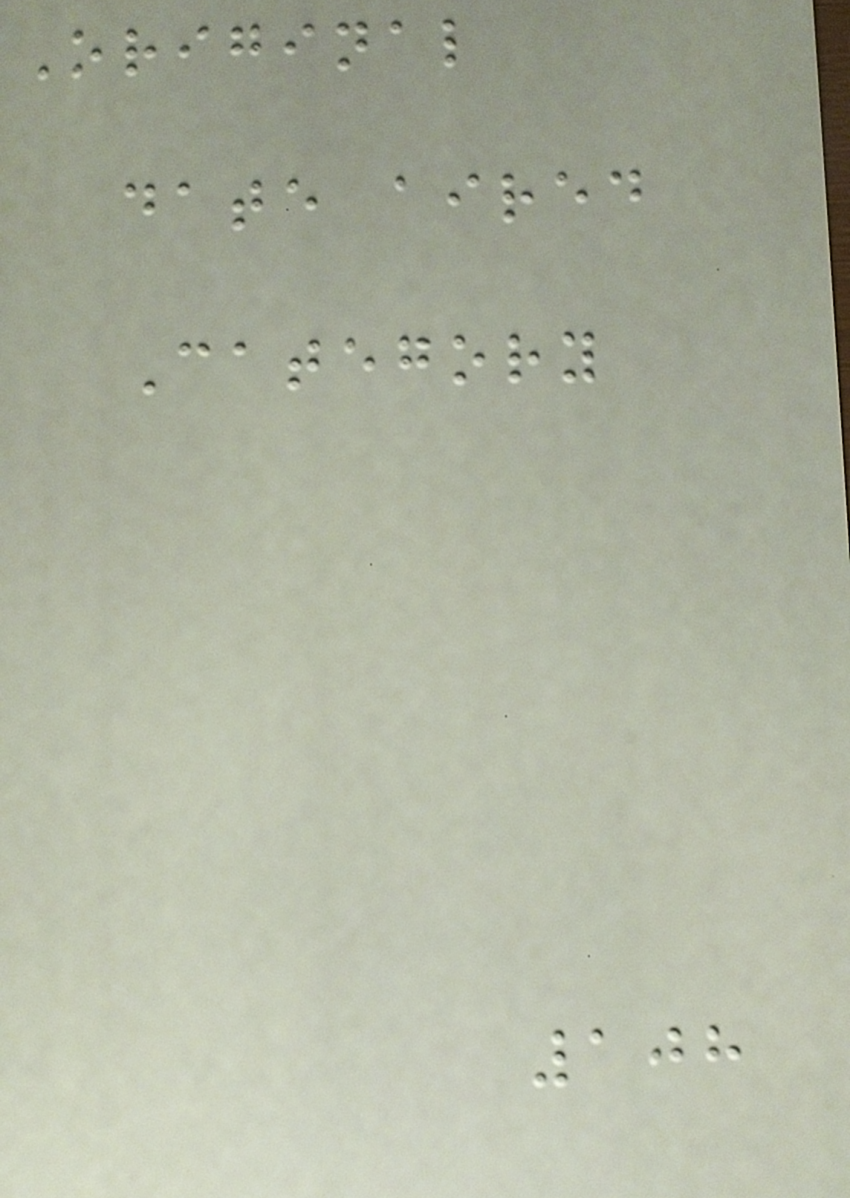Original
date aired
Category
108
